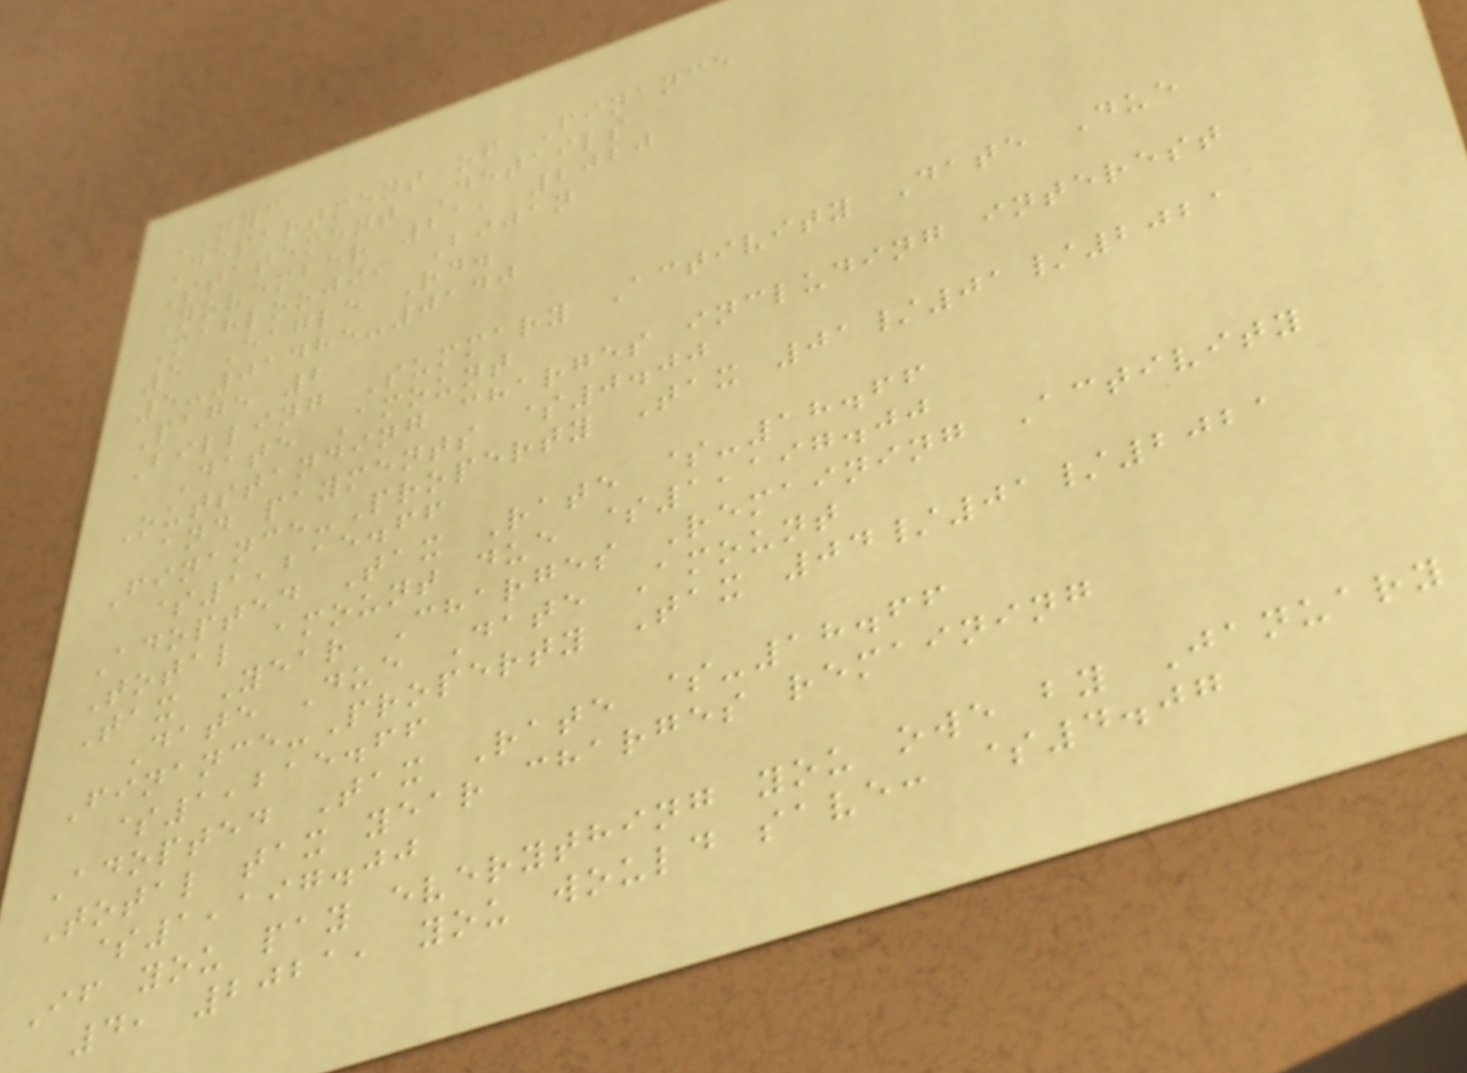NYC
Department of Finance
Statement Details
November 21, 2020
Mahlooji, Bijan
5 Eagle Rd.
5-01485-0140
Page 2
Billing Summary Activity Date Due
Date Amount
Outstanding charges including interest
and payments $0.00
Finance-Property Tax 01/01/2021
$1,215.66
Adopted Tax Rate $-18.66
Total amount due $1,197.00
Tax Year Charges Remaining Activity
Date Due Date Amount
Finance-Property Tax 04/01/2021
$1,215.66
Adopted Tax Rate $-18.66
Total tax year charges remaining
$1,197.00
If you pay everything you owe by January
4, 2021, you would save: $4.07
